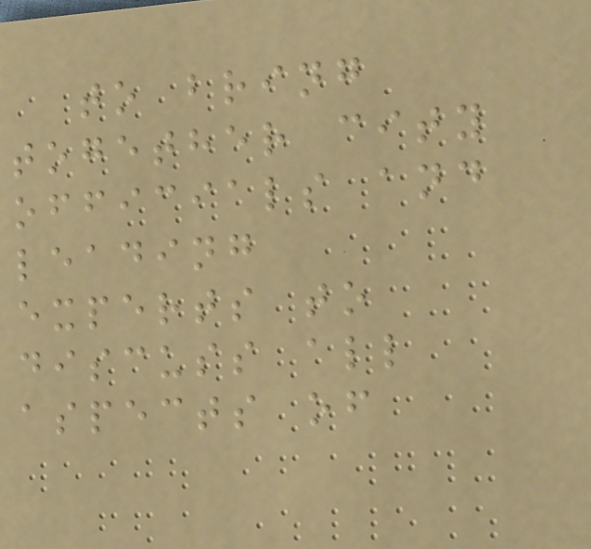to bring
together city
officials and
leading
experts to
discuss all
aspects of
